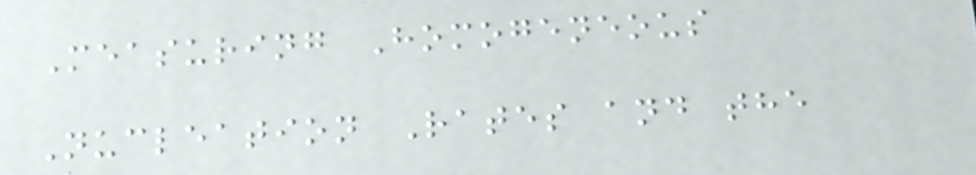Measuring Homogeneous
Nucleation Rates and the
